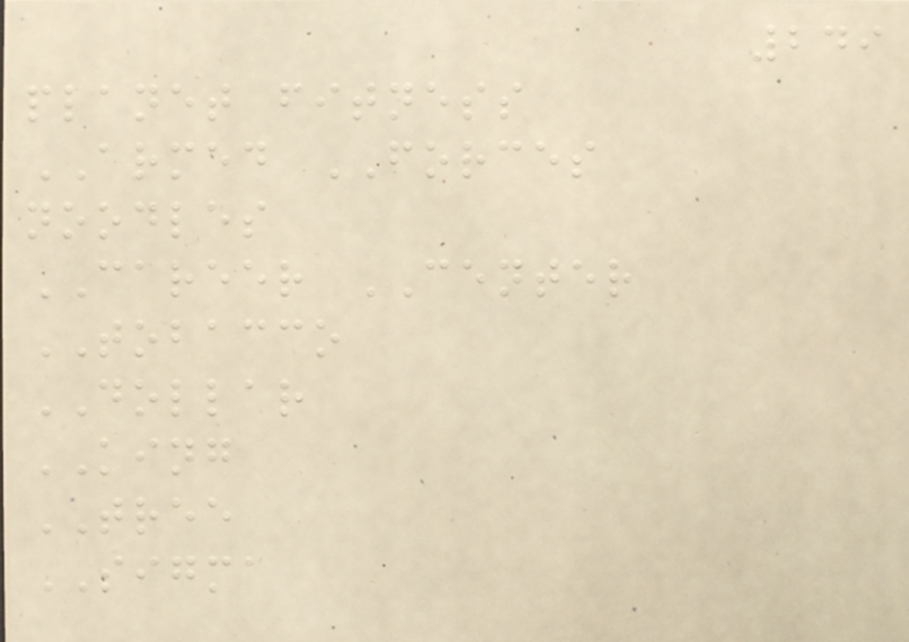249
planet fitness
ARMED FORCES
noodles
CAREER CENTER
TOBACCO
DOLLAR
KING
TREE
SIGMA
